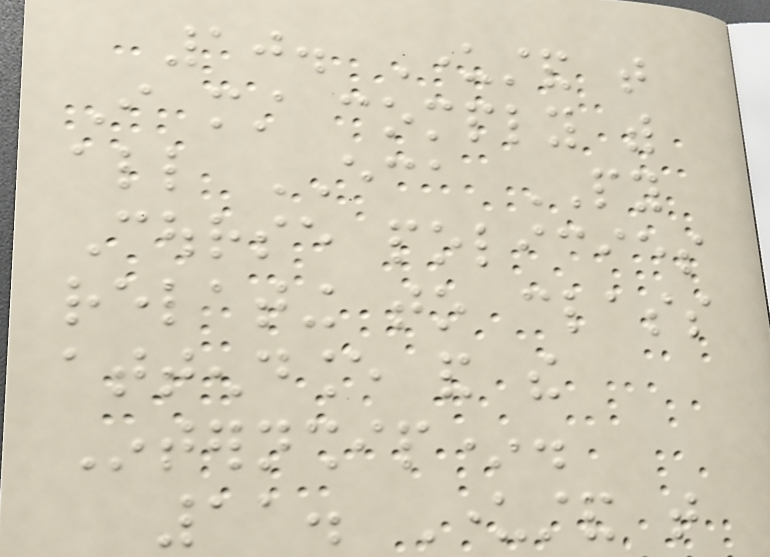10. Understand that
I must comply with
all ECA PY
Course policies
relating to class
attendance and the
Internship*.
11. Understand that
